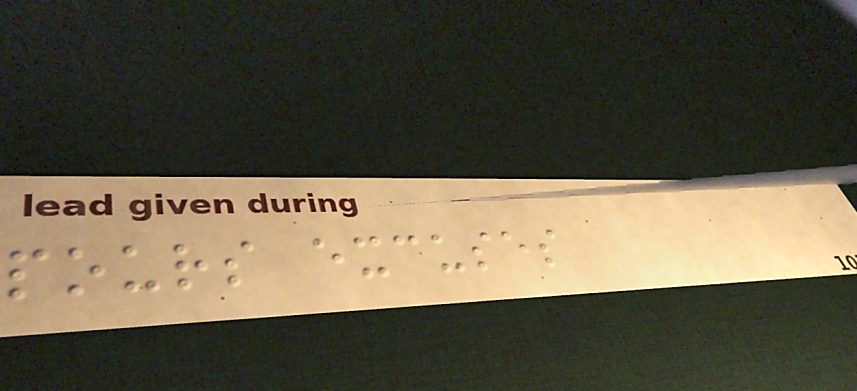pours excuses
